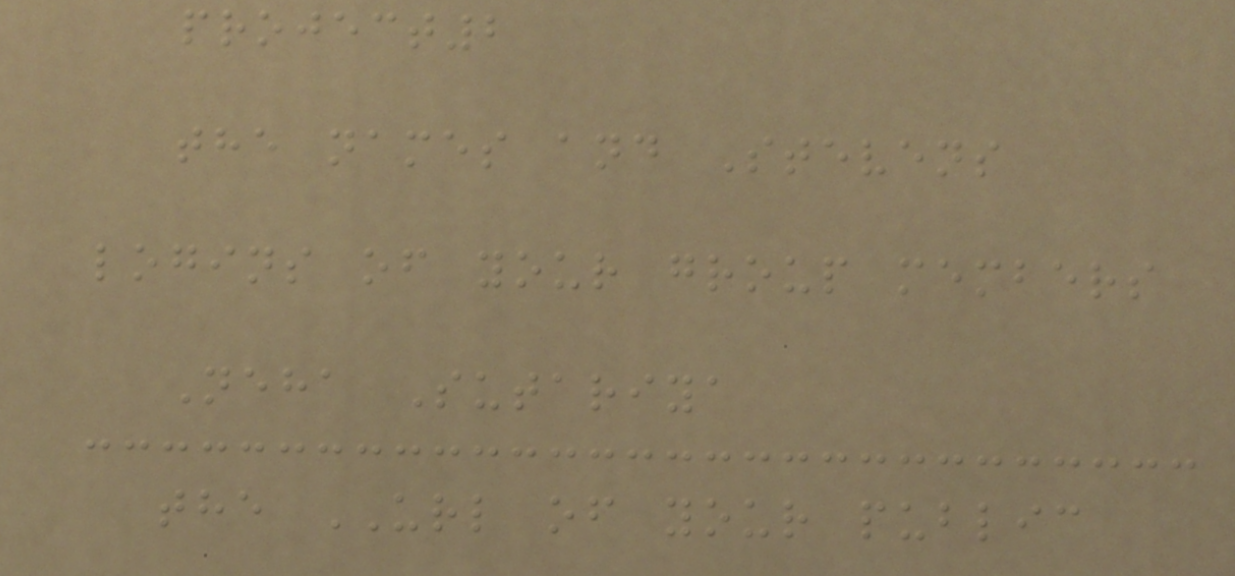project2
the names and Stevens
logins of your group members
Neha Sutariya
the URL of your public
